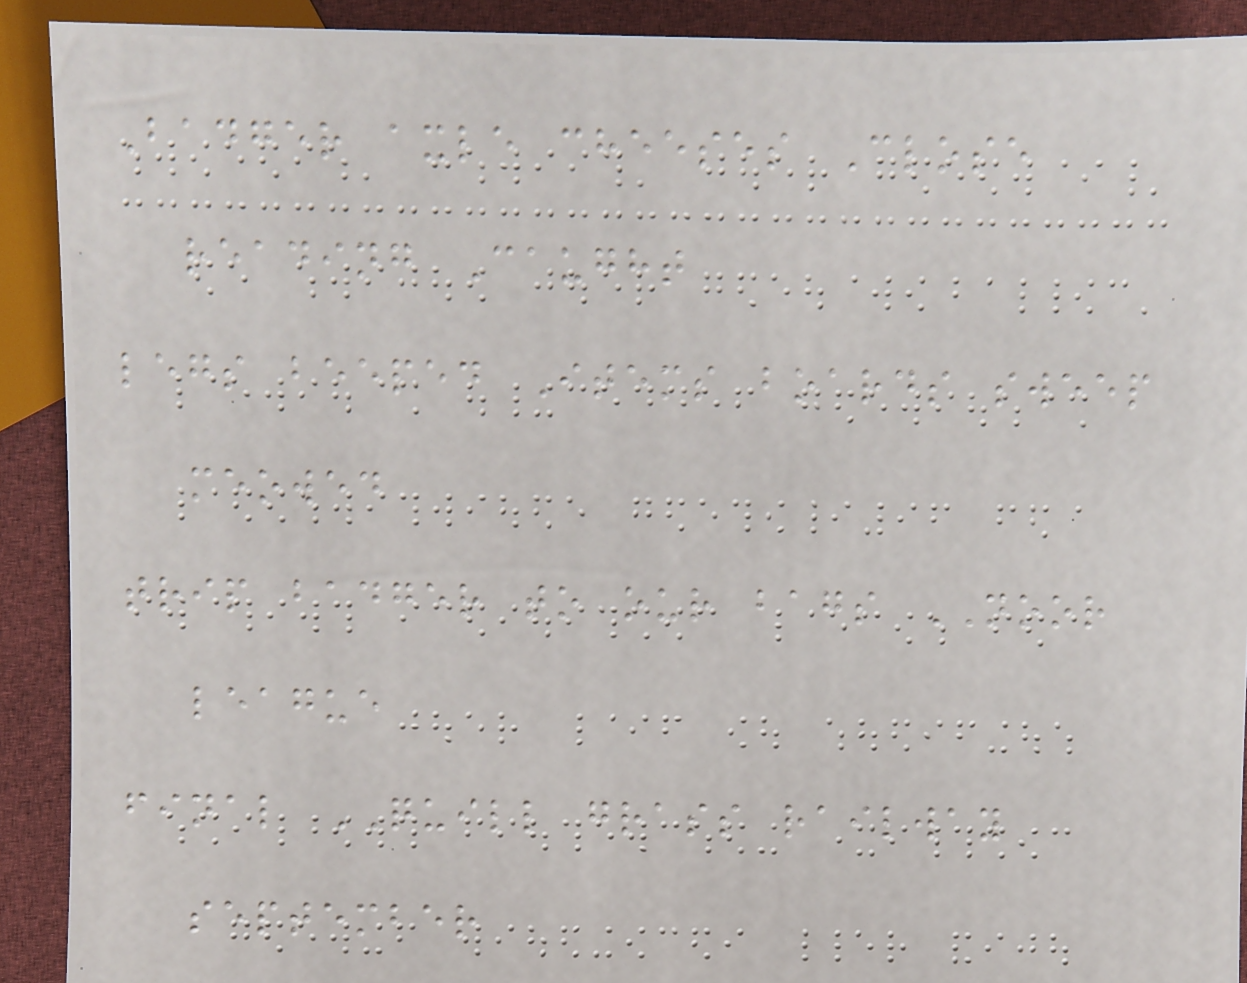Badger axle cheeses Close
reading Caught
legs beeped Items boards sweep
meowed
trip badger to our bags NOOR
league
final QUILL grass railway
september
